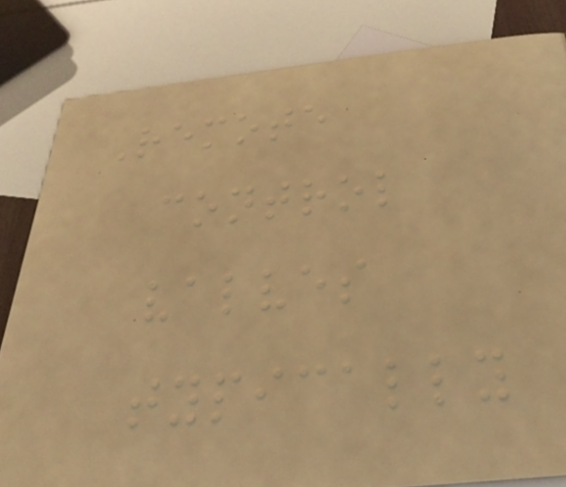Remote
control
valves
typically
